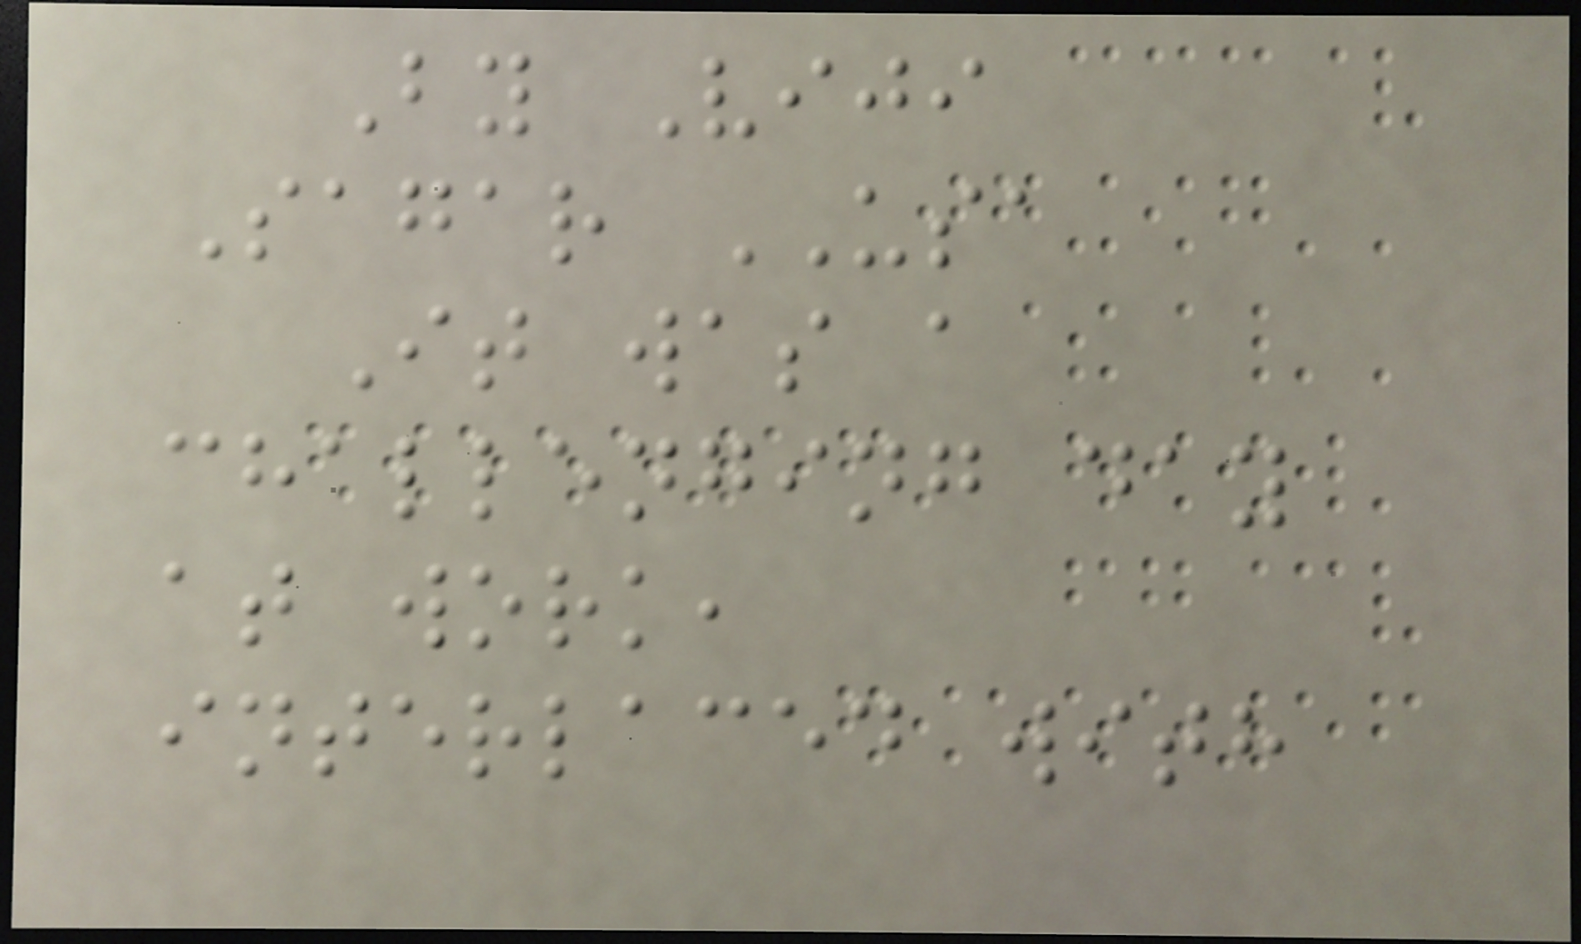By Viji
Sagar USA
It was a
challenging day
at work,
interlaced with
